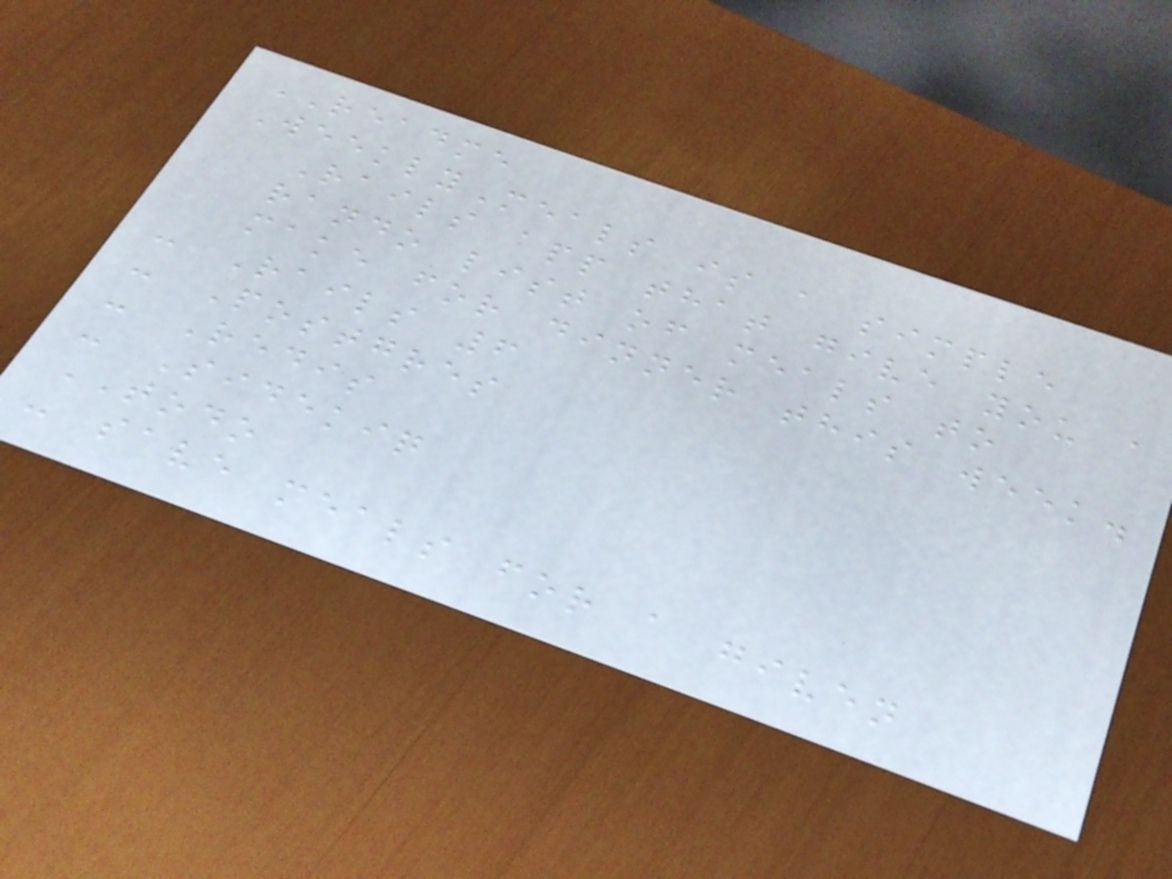README
WeeklyMeals is a simple
Rails app that give you a
rando list of meals to
make for dinner this week.
- Rails 6
- Postgres
- Redis
- Sidekiq
TODO
- save meals for a given
